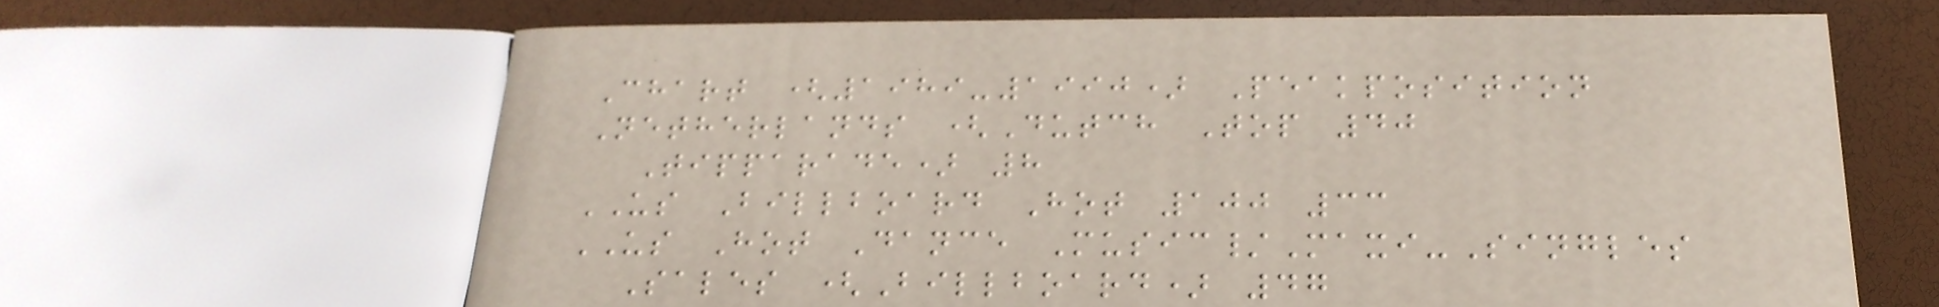Chart (1989-1990) Peakposition
Netherlands (Dutch Top 40
Tipparade) 8
US Billboard Hot 100 33
US Hot Dance Music/Maxi-Singles
Sales (Billboard) 47
